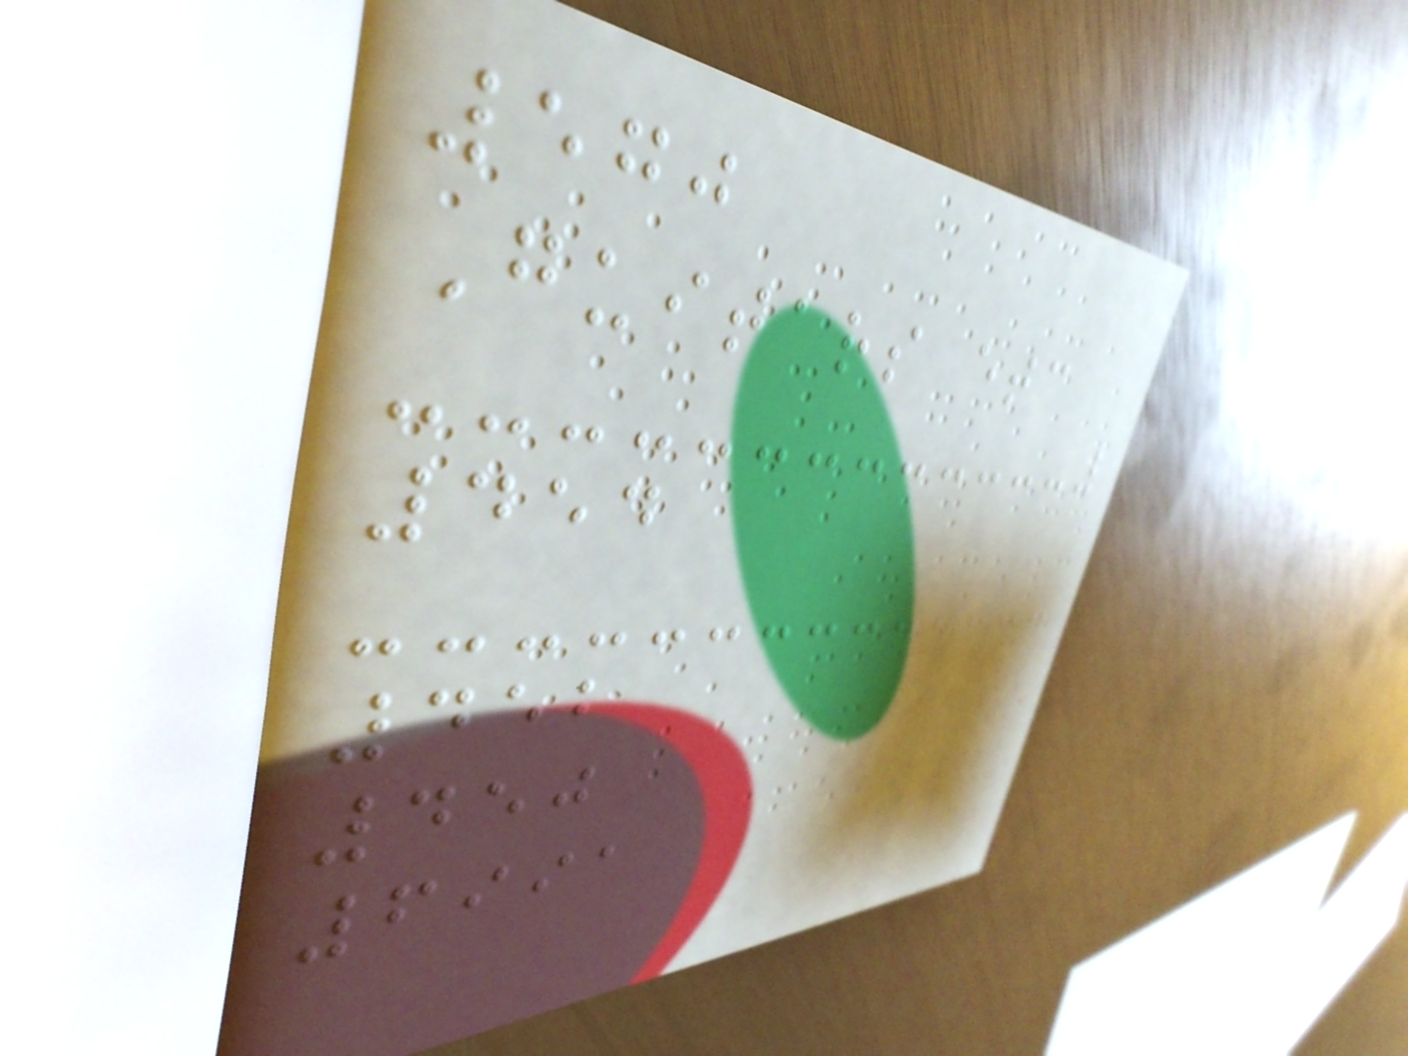570
Guitars etc
454
452
450
6991
